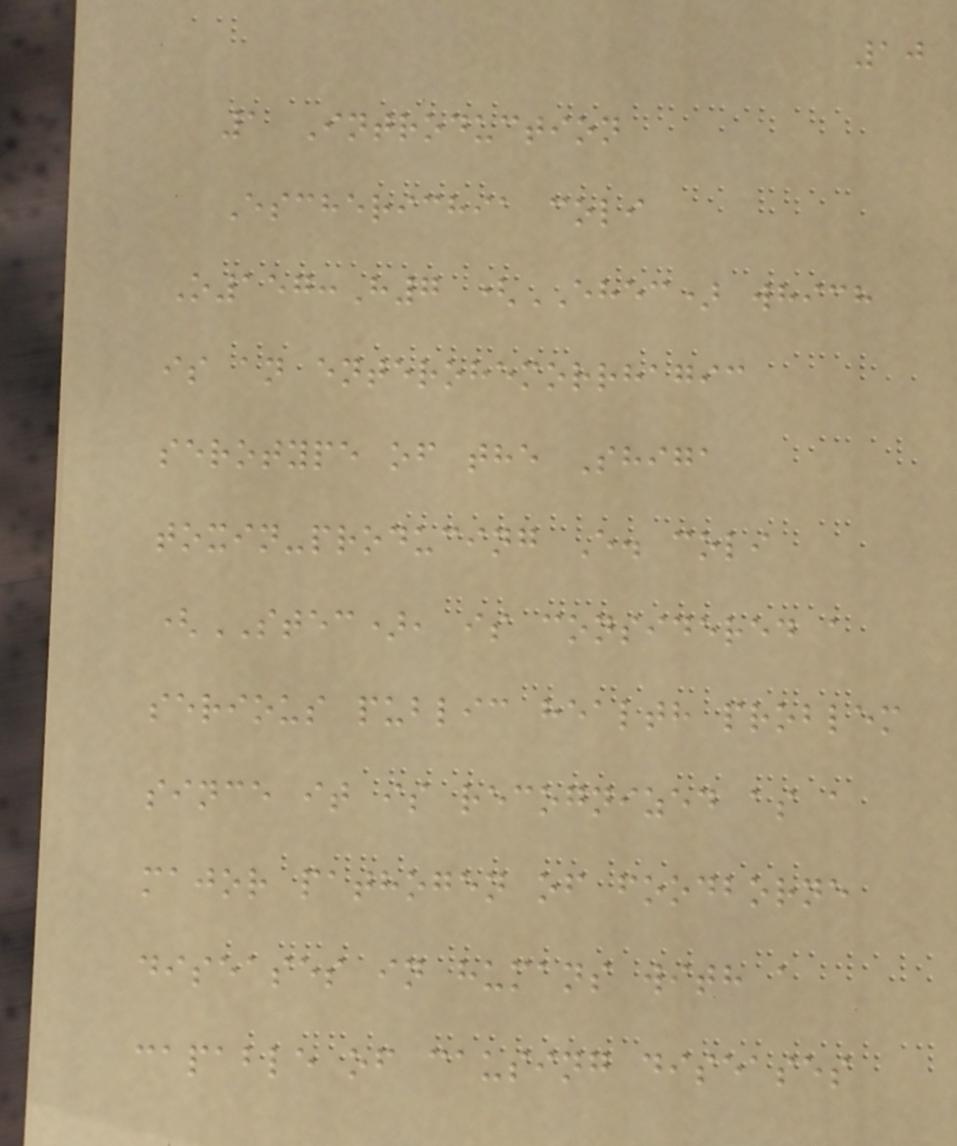10
1 Introduction
Escherichia coli
O157:H7 (EHEC) which
is an enterohemorrhagic
serotype of the Shiga
toxin-producing E. coli
(STEC), is considered a
serious public health problem
since it is recognized as a
major pathogen of foodborne
diseases in humans with a
capable of causing diseases
